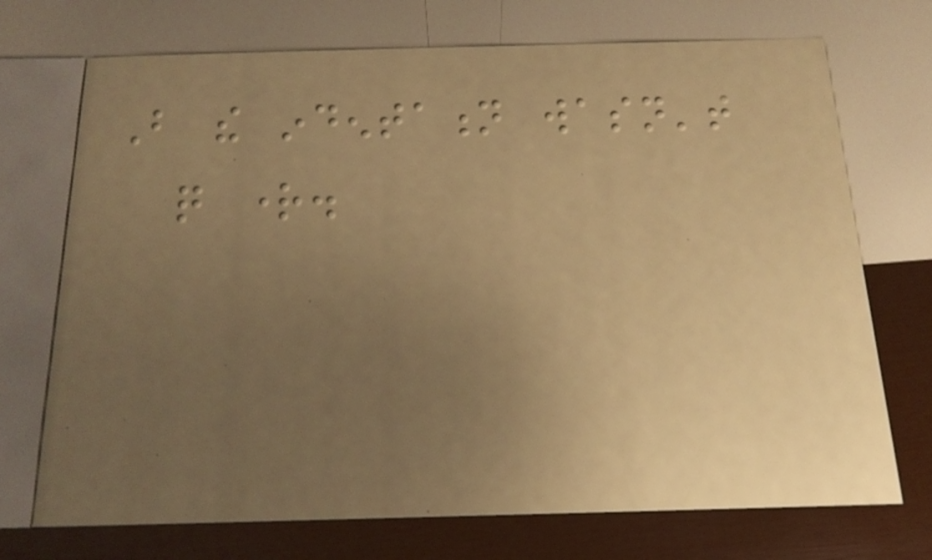But the indentation wasn't
quite right.
